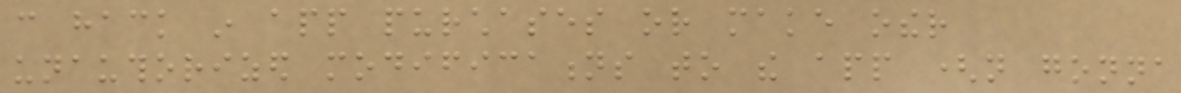can hack in app purchases or make other
unauthorized modifications to the app (not gonna
